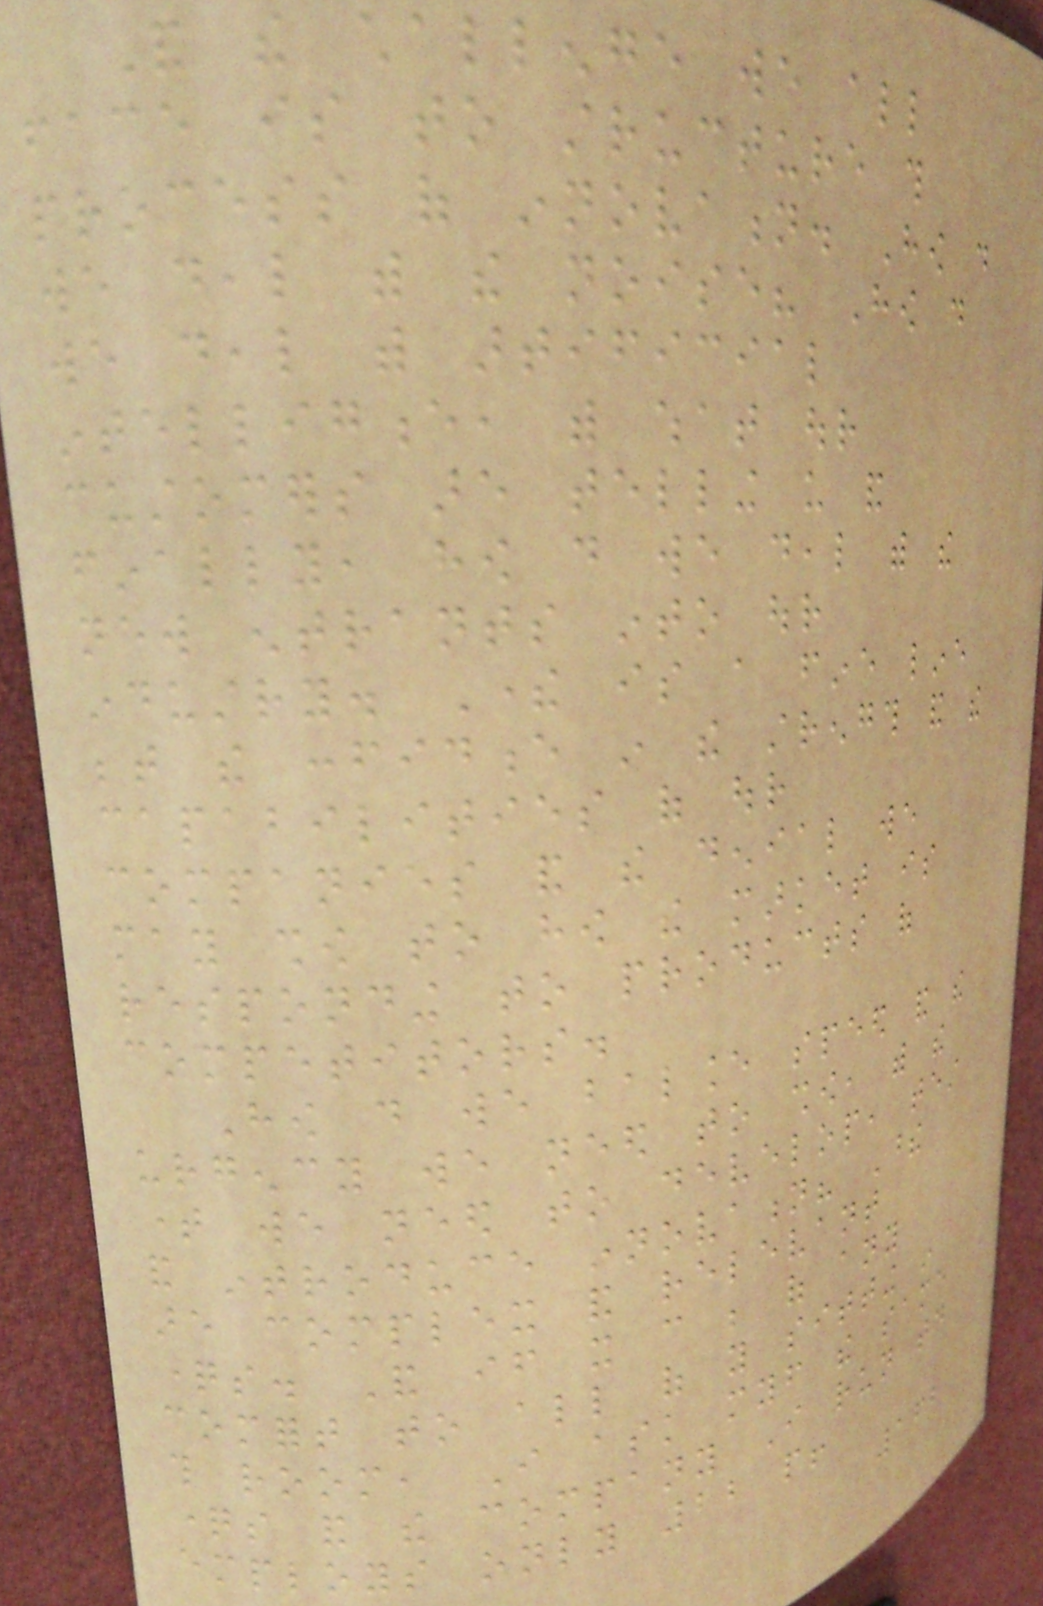And the challenge we all
face is to structure this
process of innovation. How do
we deal with the noise? How do
we deal with artificial
intelligence, with what our
customers are telling us and
finally, how do we deal with the
new entrants into our
industry. There is a fine line
between the confidence in the strength and the
capabilities of our
companies and the denial we
may show to how the market is
responding to products of
competitors.
How do we balance speed and the
urgency we need to show, with the
time we need to develop, test
and introduce innovation? These
are complex and relevant
questions. And if it can be of any
comfort to all of you sitting in
this room, I ask myself the same
questions and the company I run today
employs only 22 people!
162
